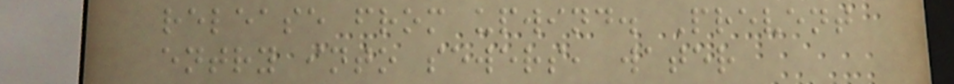release from upwind. Prevent
entry into sewers, water
